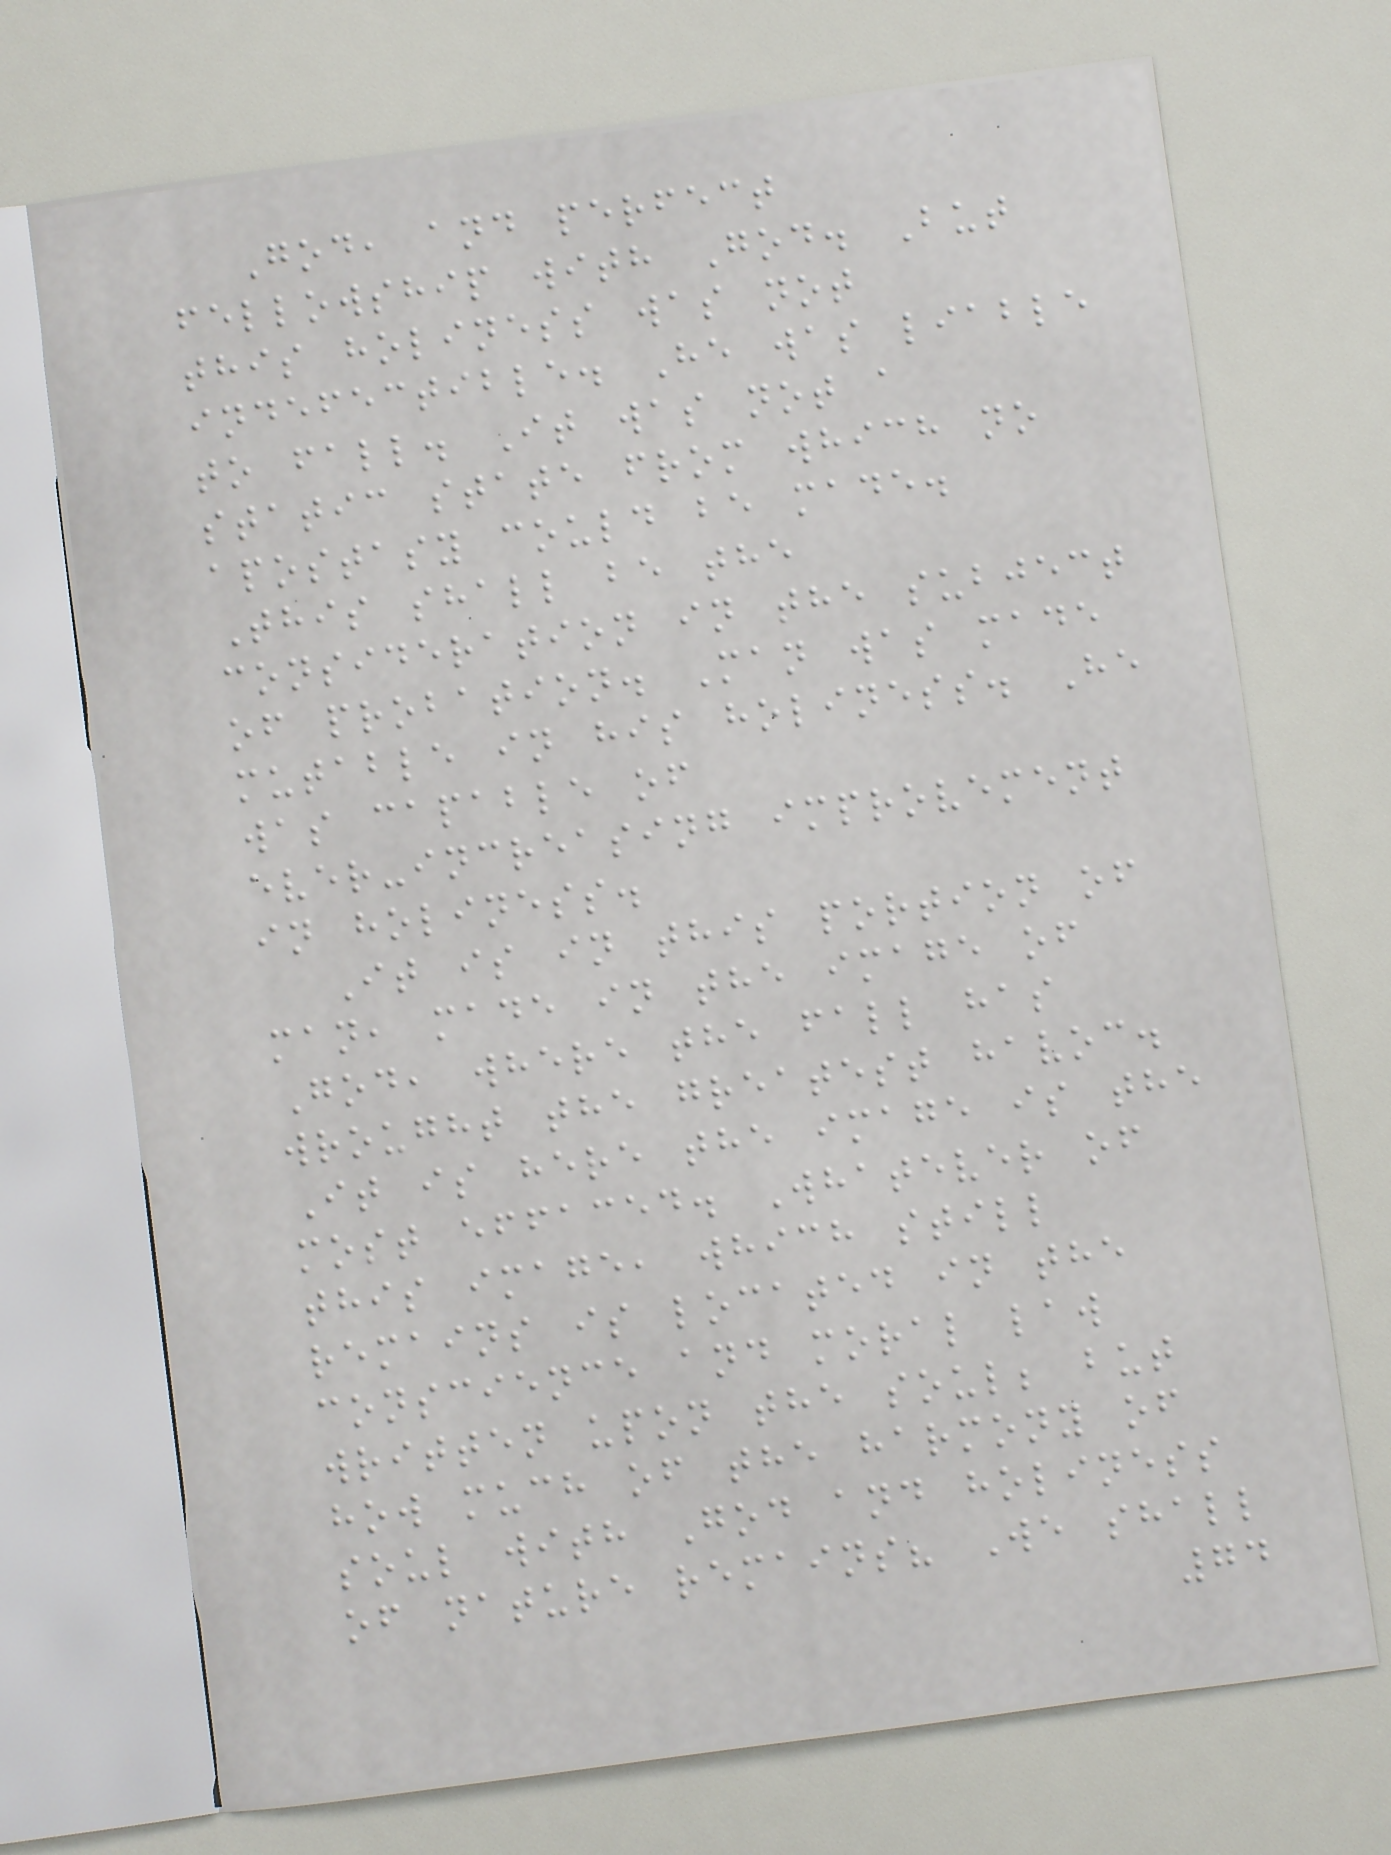God, and perfect
fellowship with God. But
this holiness was not
indefectible. He was liable
to fall. It was not a
static state from which no
apostasy could be made.
This shall be the
consideration in the subject
of probation. Man was made
mutable in his holiness. He
was capable of
ever-increasing improvement
in holiness.
It is in this portion of
man, made in the image of
God, where the fall has
wrought the greatest havoc.
It is here the image is the
most effaced. Whatever of
this image, which still
remains is located in the
conscience and moral law
written upon the soul; but
how much of the harmony of
soul with God and holiness
of nature remains? We shall
74
